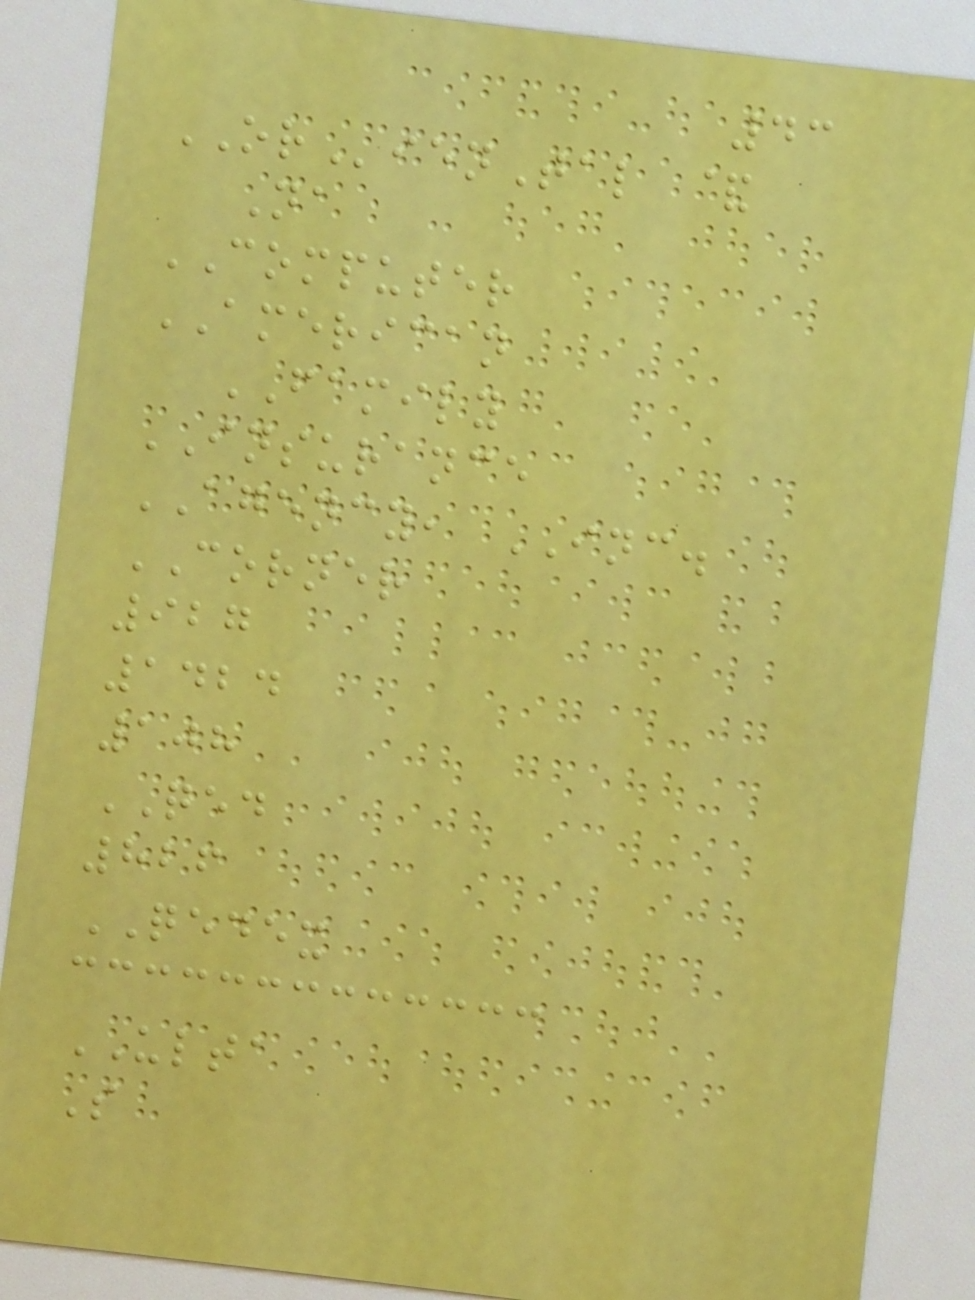43
ORienTal &
Na
COMPUTER
AMERICAN
FAMILY
INSURANCE
AGENCY, INC.
CORNER
927
1424
108
QED
826
QEDEX
ULTA
S
